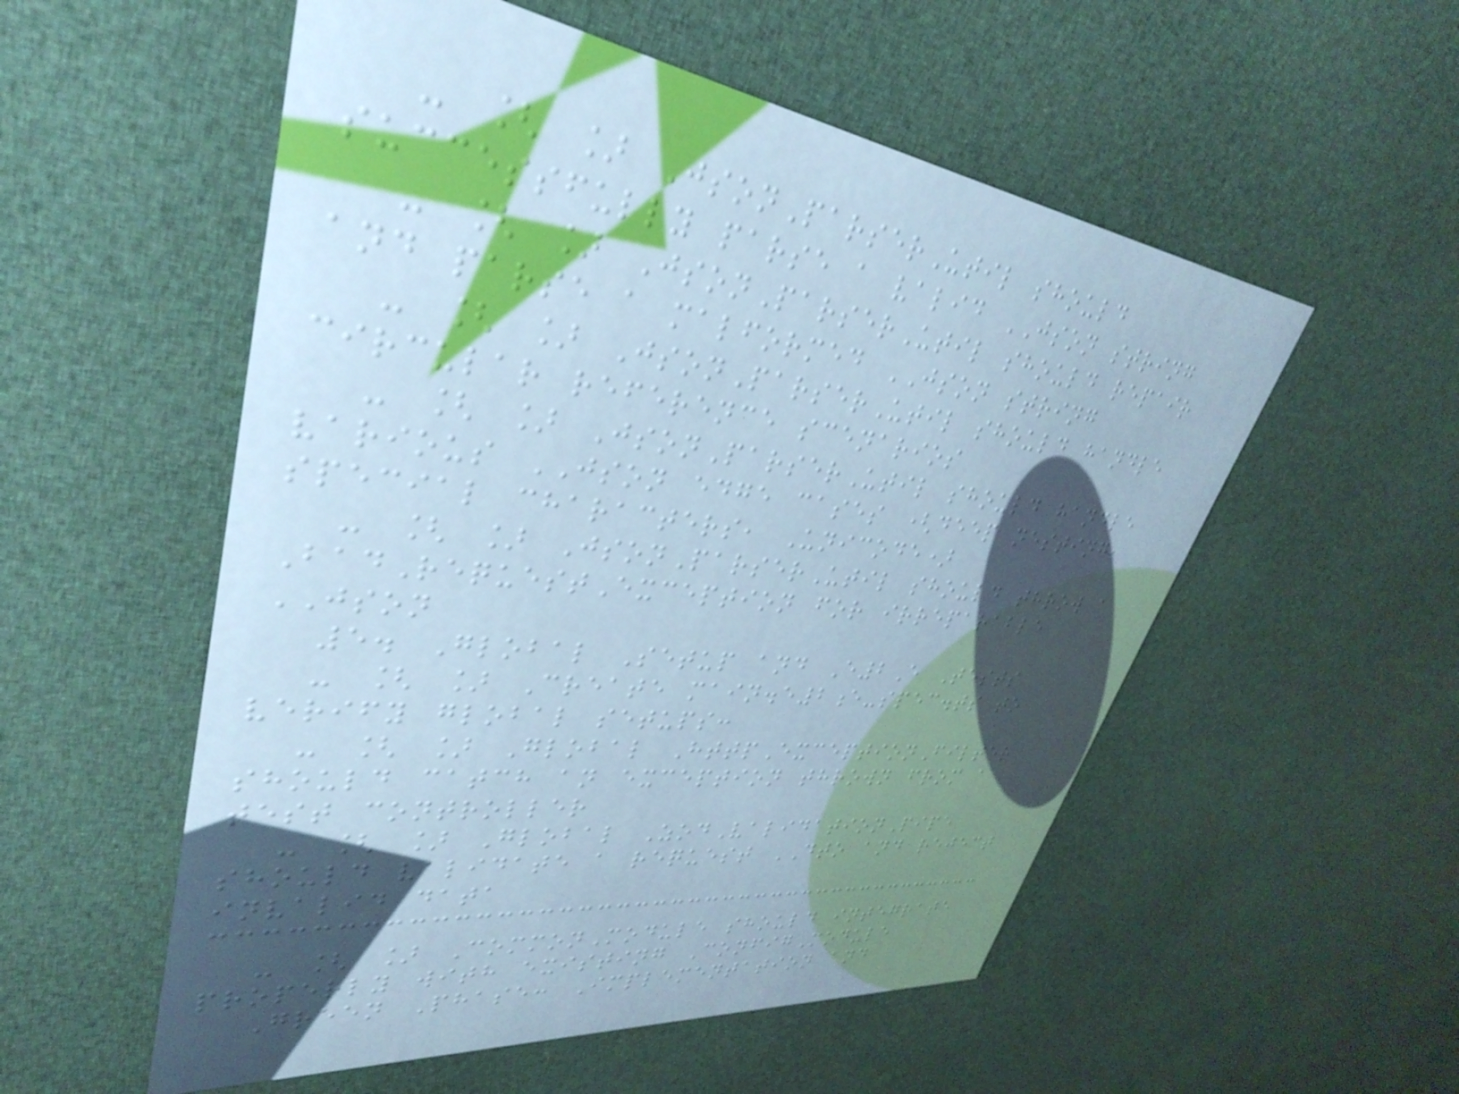- [ ] JsonParserUtil should
successfully parse a valid JSON string
- [ ] JsonParserUtil should repair
and parse a malformed JSON string
- [ ] JsonParserUtil should handle
circular reference scenarios
- [ ] JsonParserUtil should handle
various JSON edge cases (deep nesting,
special characters, Unicode)
- [ ] JsonParserUtil should throw a
BadRequestException for irreparable
JSON
5. Global Setup and E2E Tests
- [ ] Create main.e2e-spec.ts to
verify global setups:
- [ ] Global HttpExceptionFilter
should catch an exception thrown from a
test controller
- [ ] Global ZodValidationPipe
should validate a request DTO and reject
invalid data
- [ ] CommonModule should integrate
properly with existing ConfigModule
Green Phase: Implementation and
